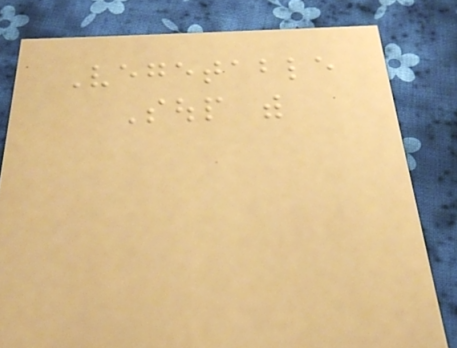Vegetable
Soup with
